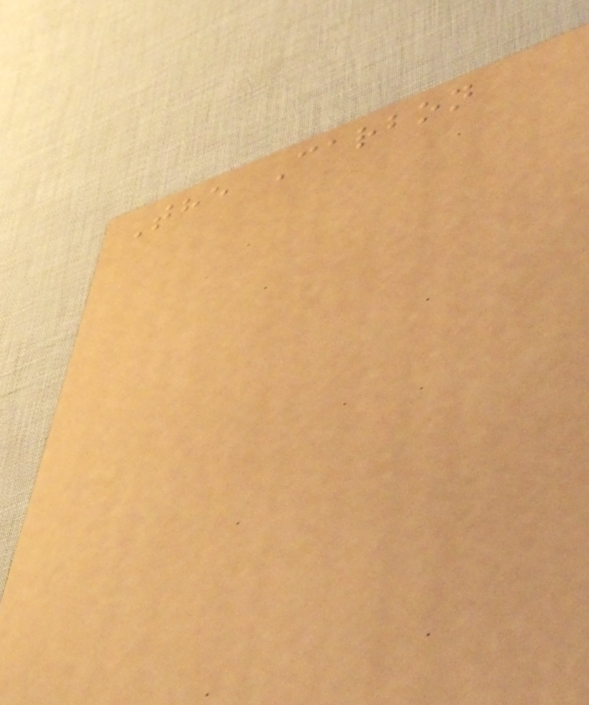The Carbon
